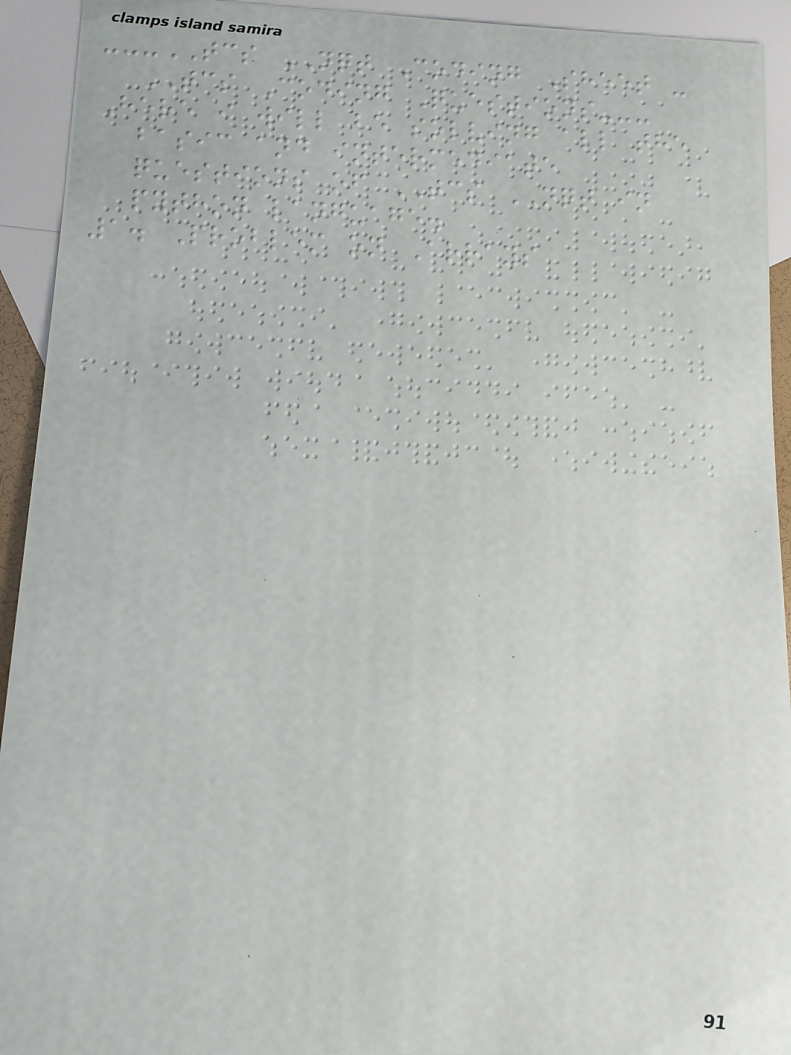---TCS NQT Coding Sheet -
TCS Coding Questions---
Here i will be solving all the
basic and intermediate
questions of TCS NQT in
python language.
1. Problem on Arrays
